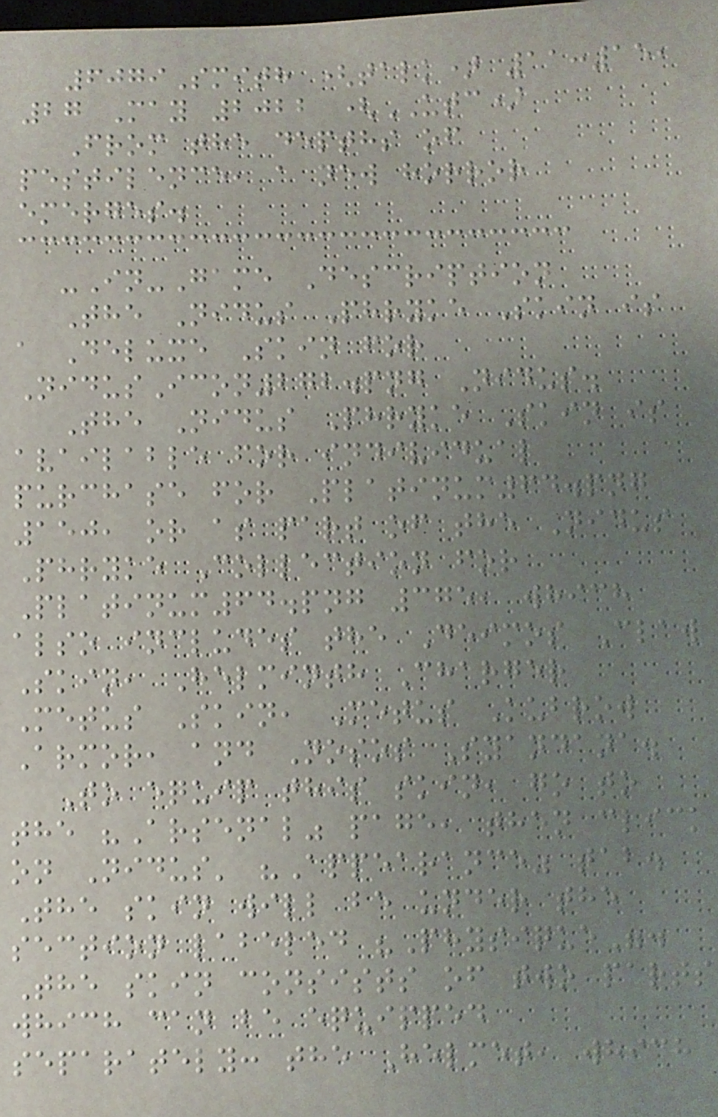6079Smith (talk) 11:15,
27 May 2022 (UTC)
From the depths of
pestilence, a new horror
emerges.
-In-Game Description
The Nidus Phryke Skin is
a Deluxe Skin for
NidusIcon272.png Nidus.
The Nidus Phryke Skin is
available for individual
purchase for Platinum64.png
150, or as part of the Nidus
Phryke Collection for
Platinum64.png 375, which
also includes the Deimos Claw
Skin, Helminth Charger
Metus Skin, Metus Kubrow
Armor, and Nosos Syandana.
To equip this skin, go to
the "Arsenal" page, then click
on Nidus' "Appearance" tab.
The skin will be under the
section labeled "Physique".
The skin consists of two parts
which can be equipped
separately: the Helmet, which
